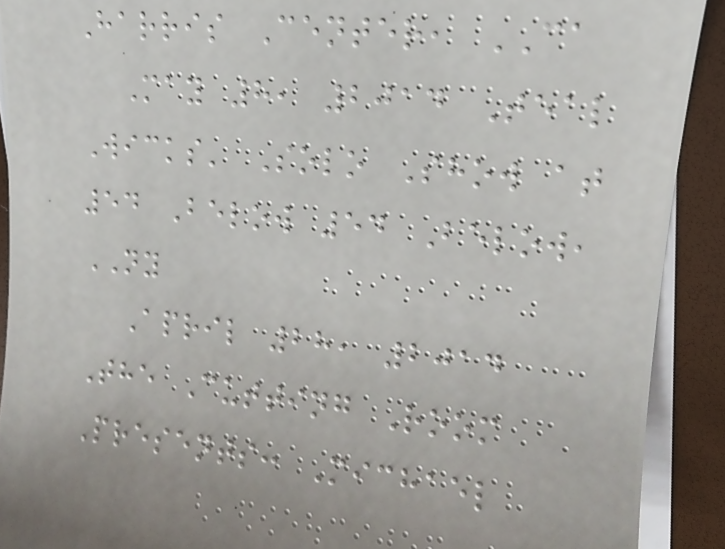Harris Center, CA
May 8, 2014 Teal
Wicks' Solo Show at
54 Below 54 Below,
NY
April 28, 2014
The Cutting Room
Presents: Michael
